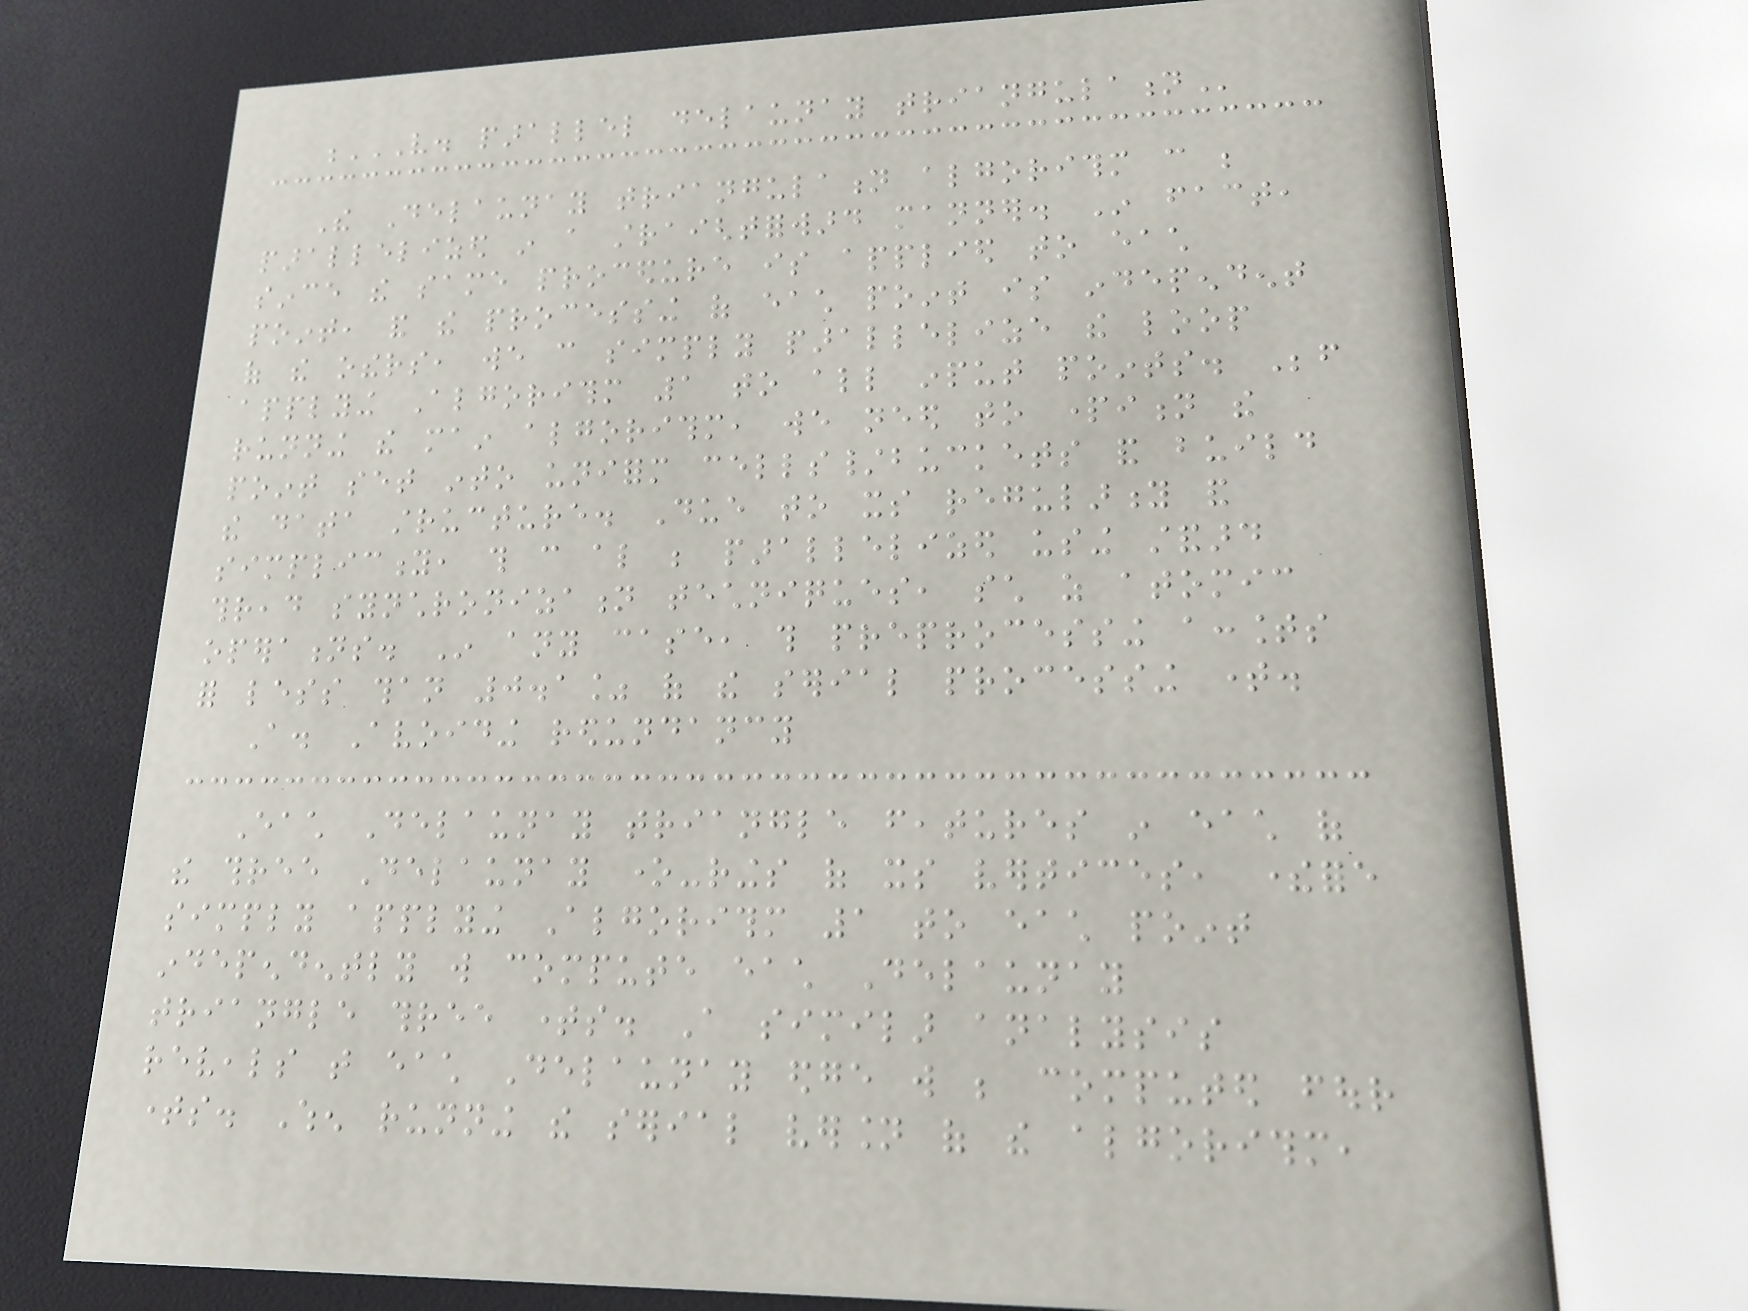V. PARALLEL DELAUNAY TRIANGULATION
The Delaunay triangulation algorithm can be
parallelized in a straightforward manner. In fact,
since the same procedure is applied to each
point, and the processing of each point is independent
of the others, we can simply parallelize the loop
applying Algorithm 1 to all input points. Before
running the main algorithm, we need to partition the
point set into uniform cells/buckets and build
the data structure. Due to its regularity and
simplicity, this can also be parallelized using standard
thread synchronization techniques, such as atomic
operations. In any case, this preprocessing accounts
for less than 0.1% of the serial processing time.
A. Avoiding redundancy
Each Delaunay triangle features in each of
the three Delaunay one-rings of its vertices, therefore
simply applying Algorithm 1 to each point
independently will compute each Delaunay
triangle three times. A similar analysis
reveals that each Delaunay edge will be computed four
times. When running the serial version of the algorithm,
